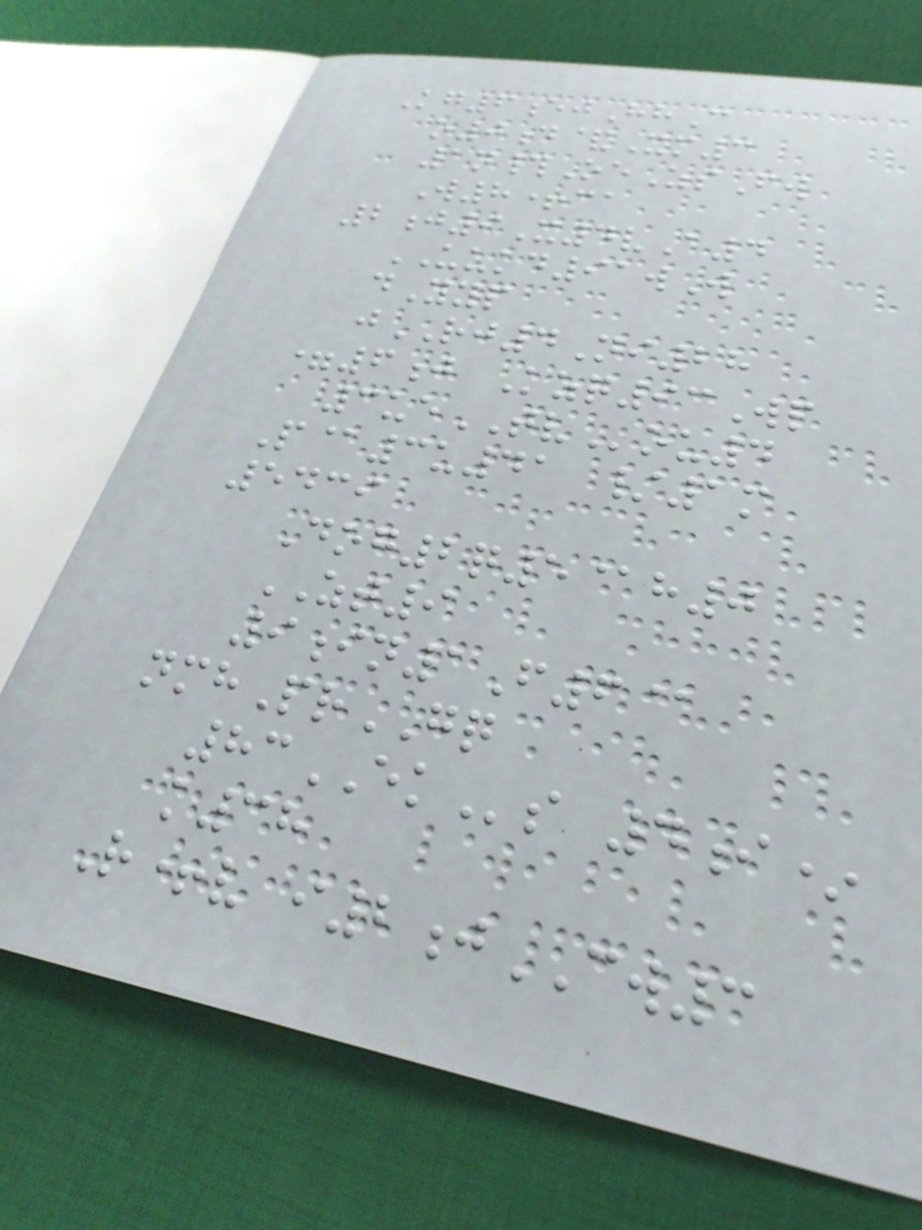Kg6ejHhC
o0d&Xm3
1n#OeZsFw
W8+ca
2j9X4vA4
UUKD91wW
dYyp
jRJ4Ni28
=6j Kzq93Wp
3ueTVou4
P@3u41 /1m
5439
Dog2q5@h0
ZT9
9in1F6@
nmhPrGQ
83EKs 4i*
k38
R+v i2jCW3
